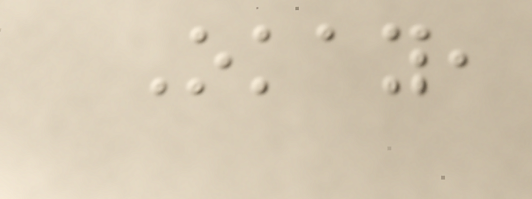Okay,
